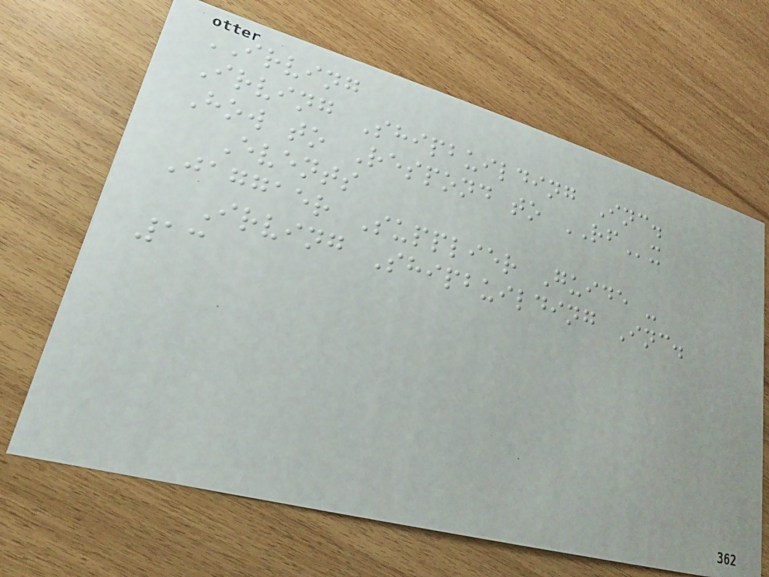IRVING
Irving Shipbuilding Inc.
How to Respond to RFx
Events
Jaggaer Supplier Guide -
Irving Shipbuilding Inc.
13
